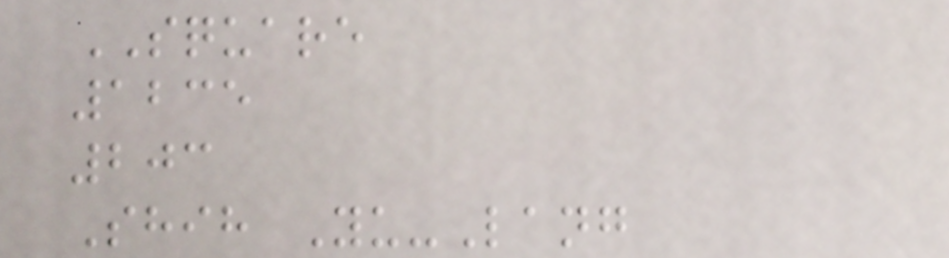SQUARE
1235
203
Shih Yu-Lang
